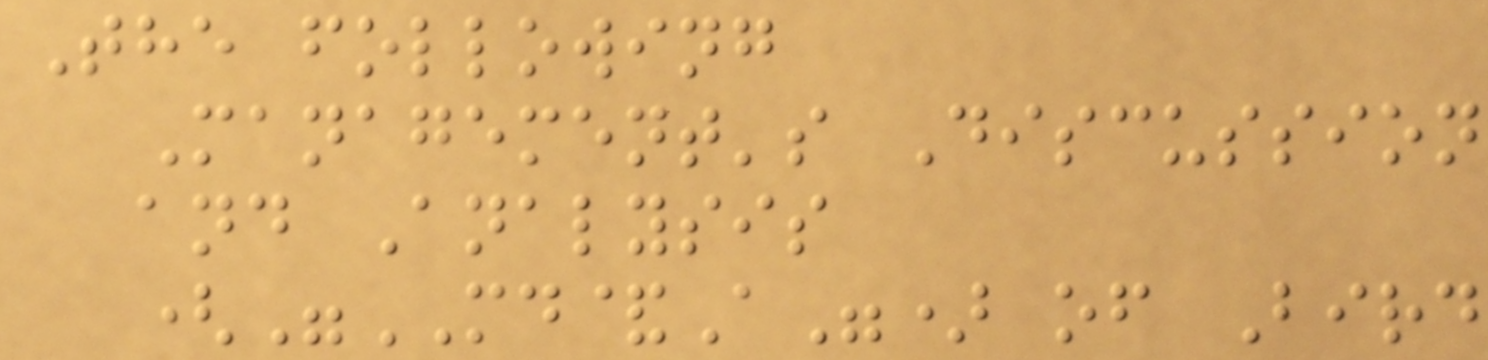The following
Management's Discussion
and Analysis
("MD&A") of Bird
